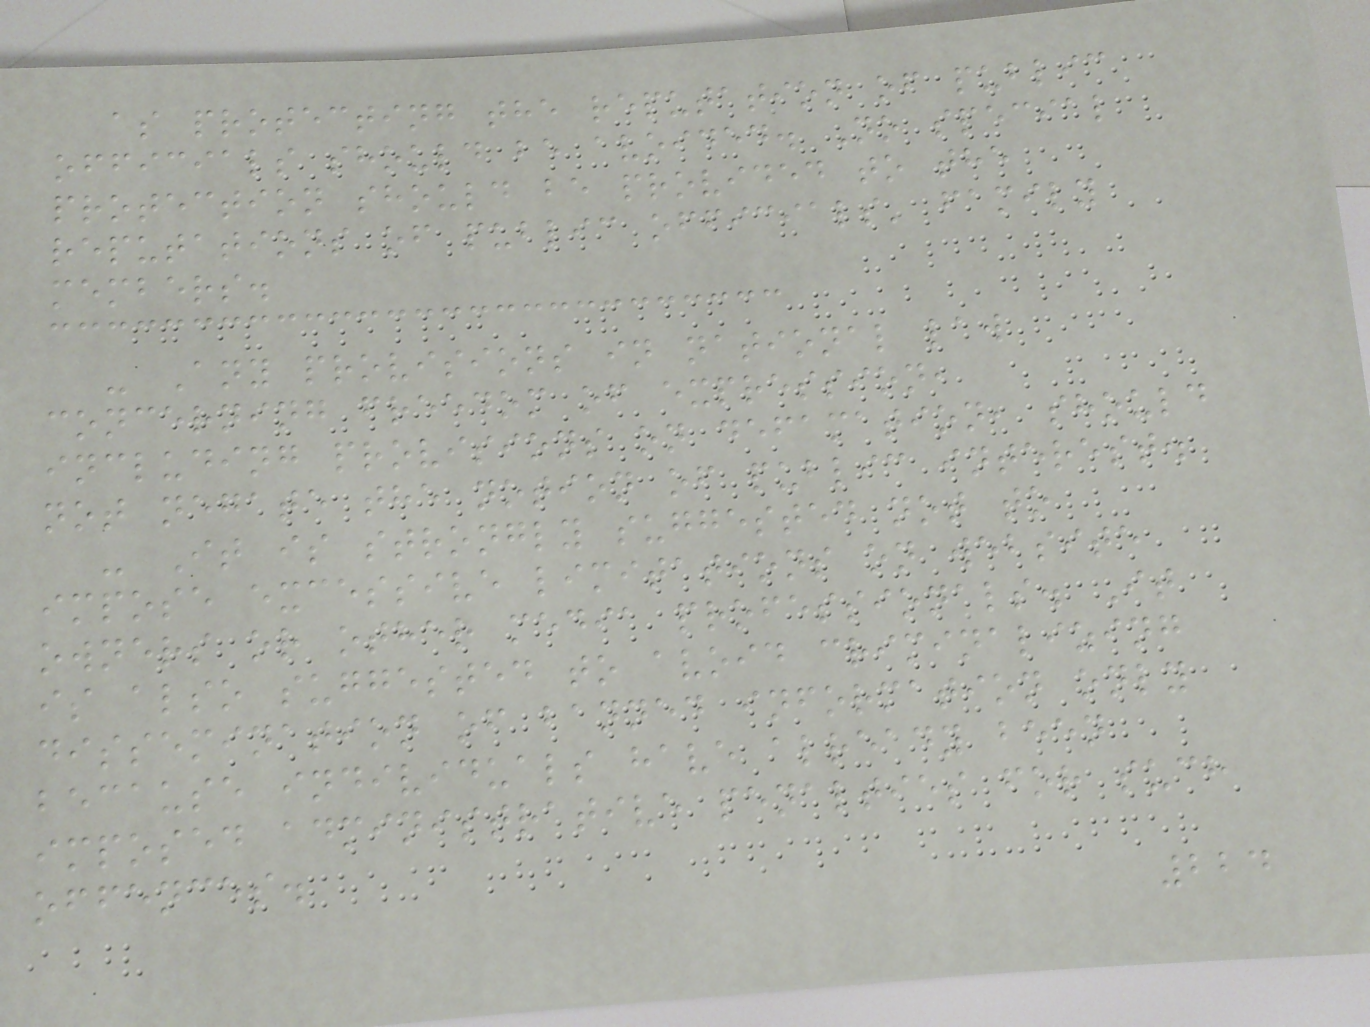as protecting the reputation of public
officials should be avoided. No special
protection should be provided to the
reputations of public officials' family
members.
- Any provisions in national law
concerning freedom of expression,
including provisions on defamation, should
not negate the notion of public interest.
- It is strongly suggested not to
impose excessive limitations on website
owners or other media professionals. It
is also suggested to avoid criminalizing
dissemination of banned information only
because individuals have already been
imposed administrative penalties for such
offences.
224
